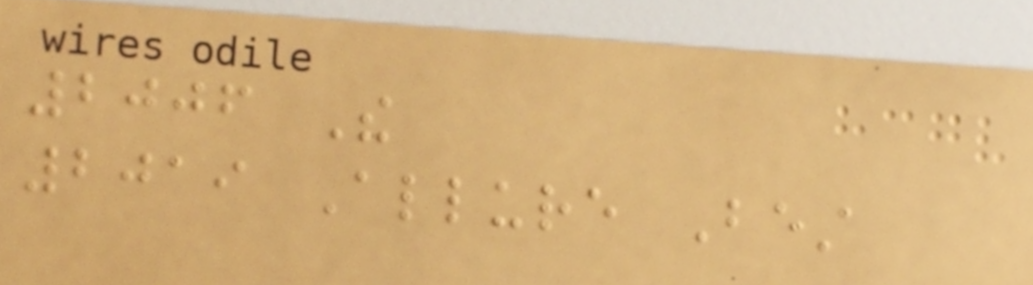2006 The
2019 Allure Best
